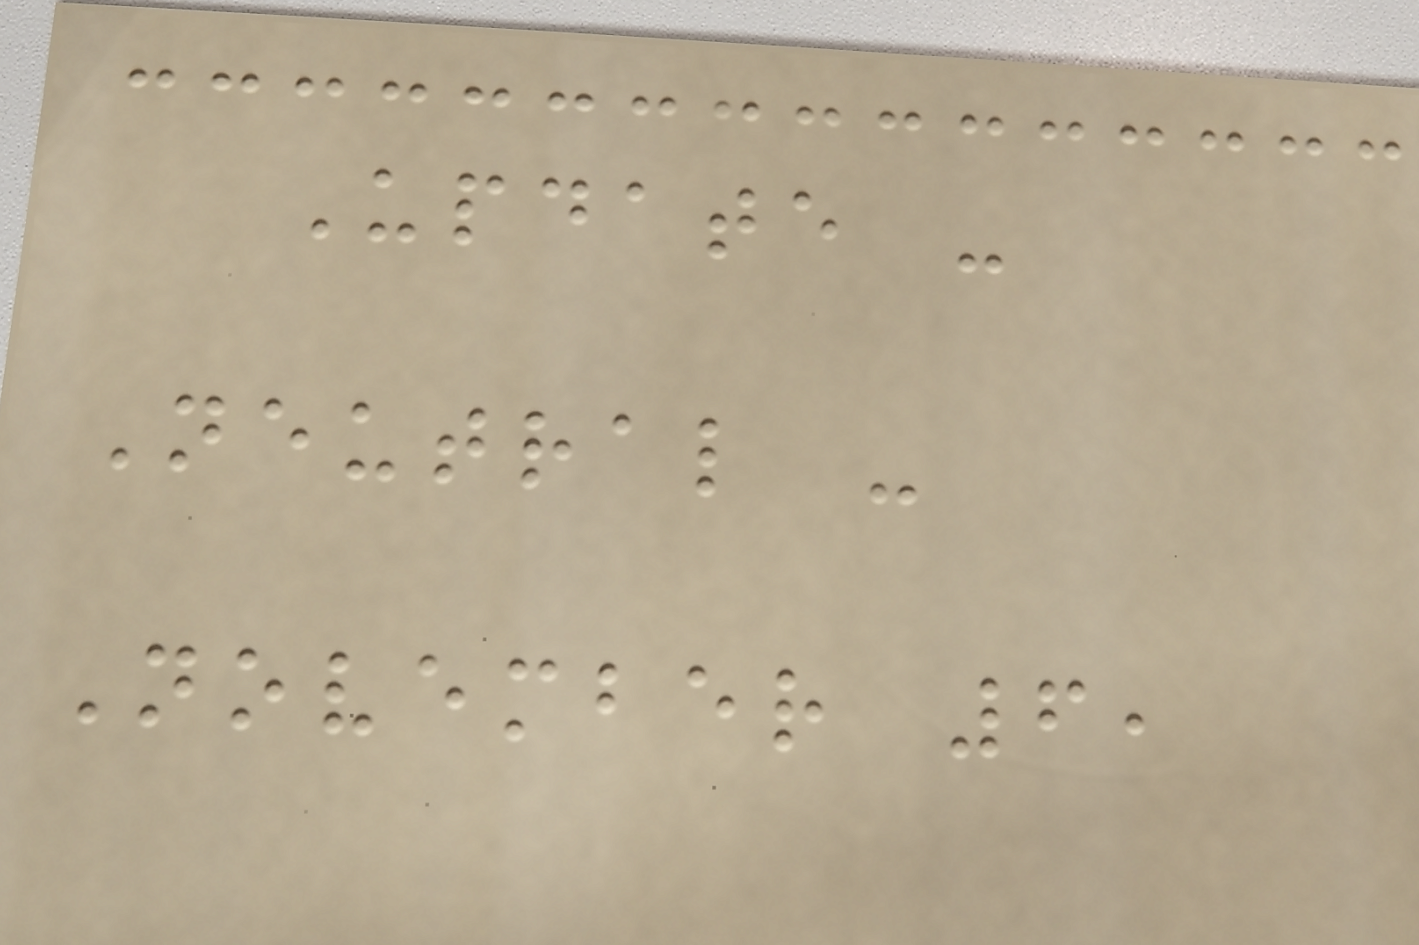Update -
Neutral -
November 6,
